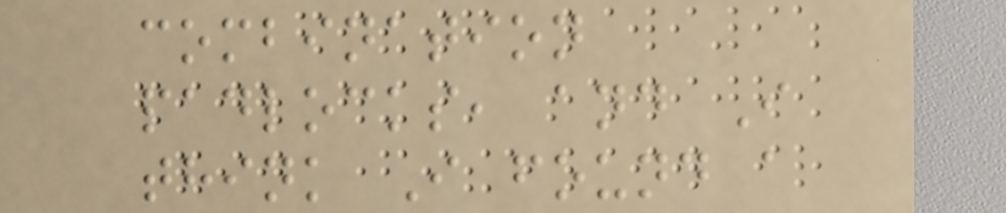combination
padlocks, and I
think I found a
